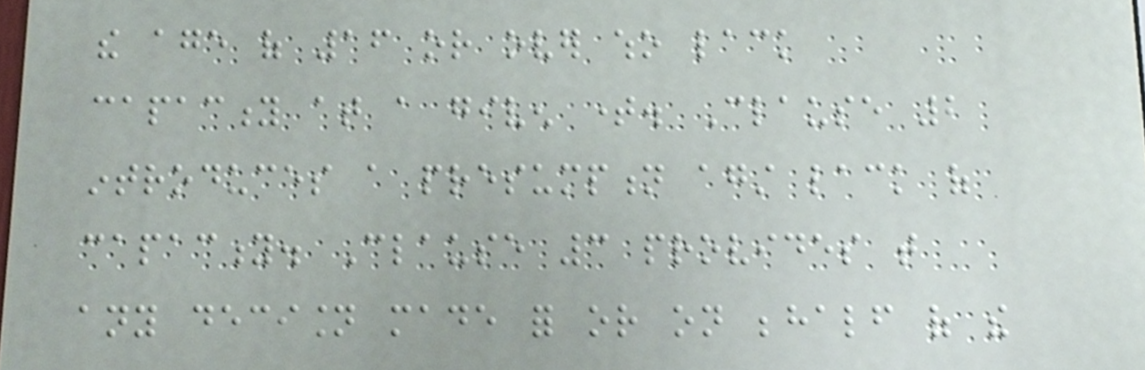the age of 16 or over who lack
capacity at a given time. Clause 2
introduces a presumption against lack of
capacity. Clause 3 provides that
any decision made for or on behalf of the
